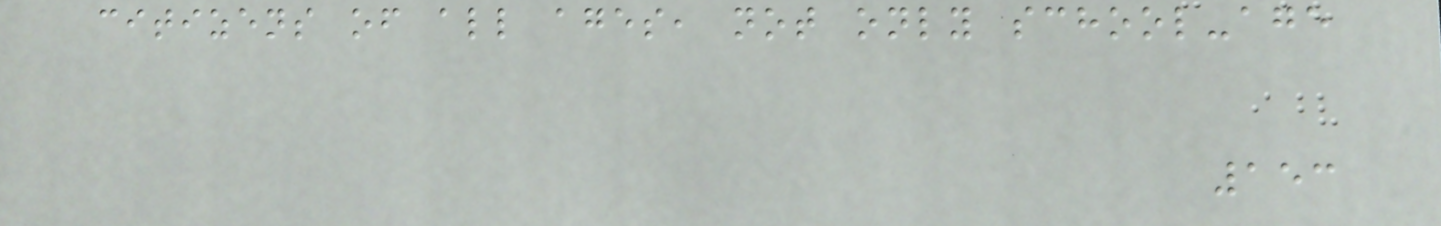citizens of all ages, not only school-age
153
